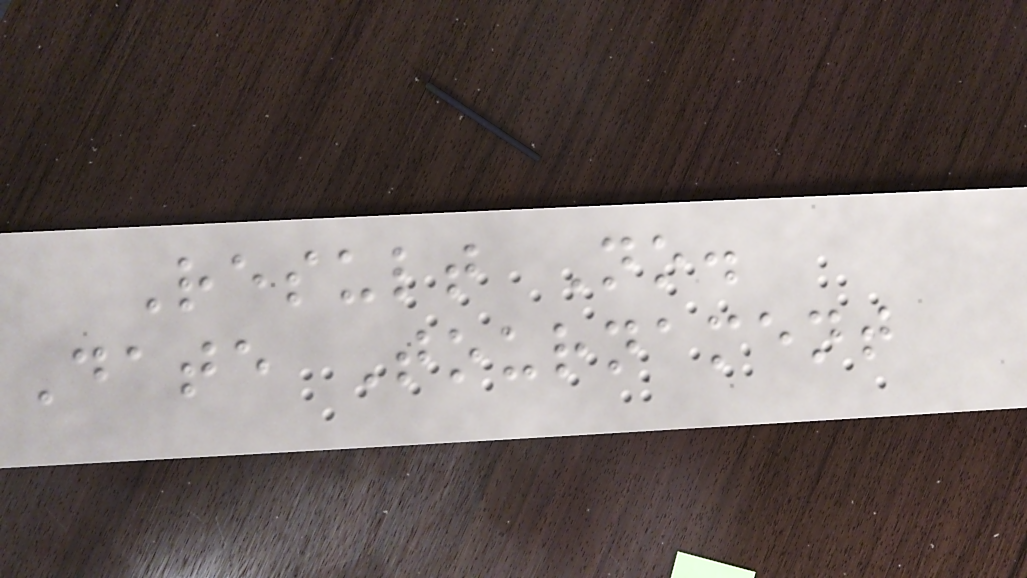Result No.
Date Tournament
